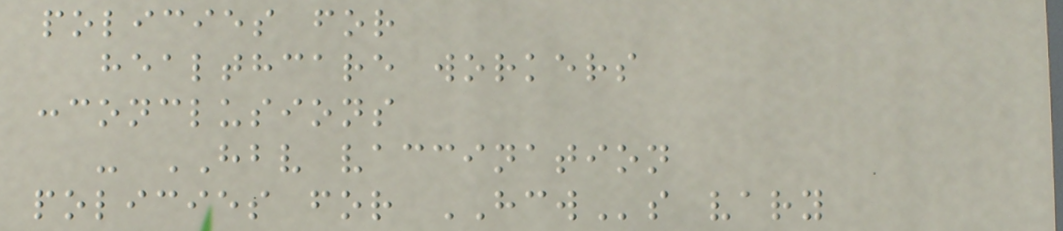policies for
healthcare workers
:conclusions
- HBV vaccination
policies for HCWs vary
